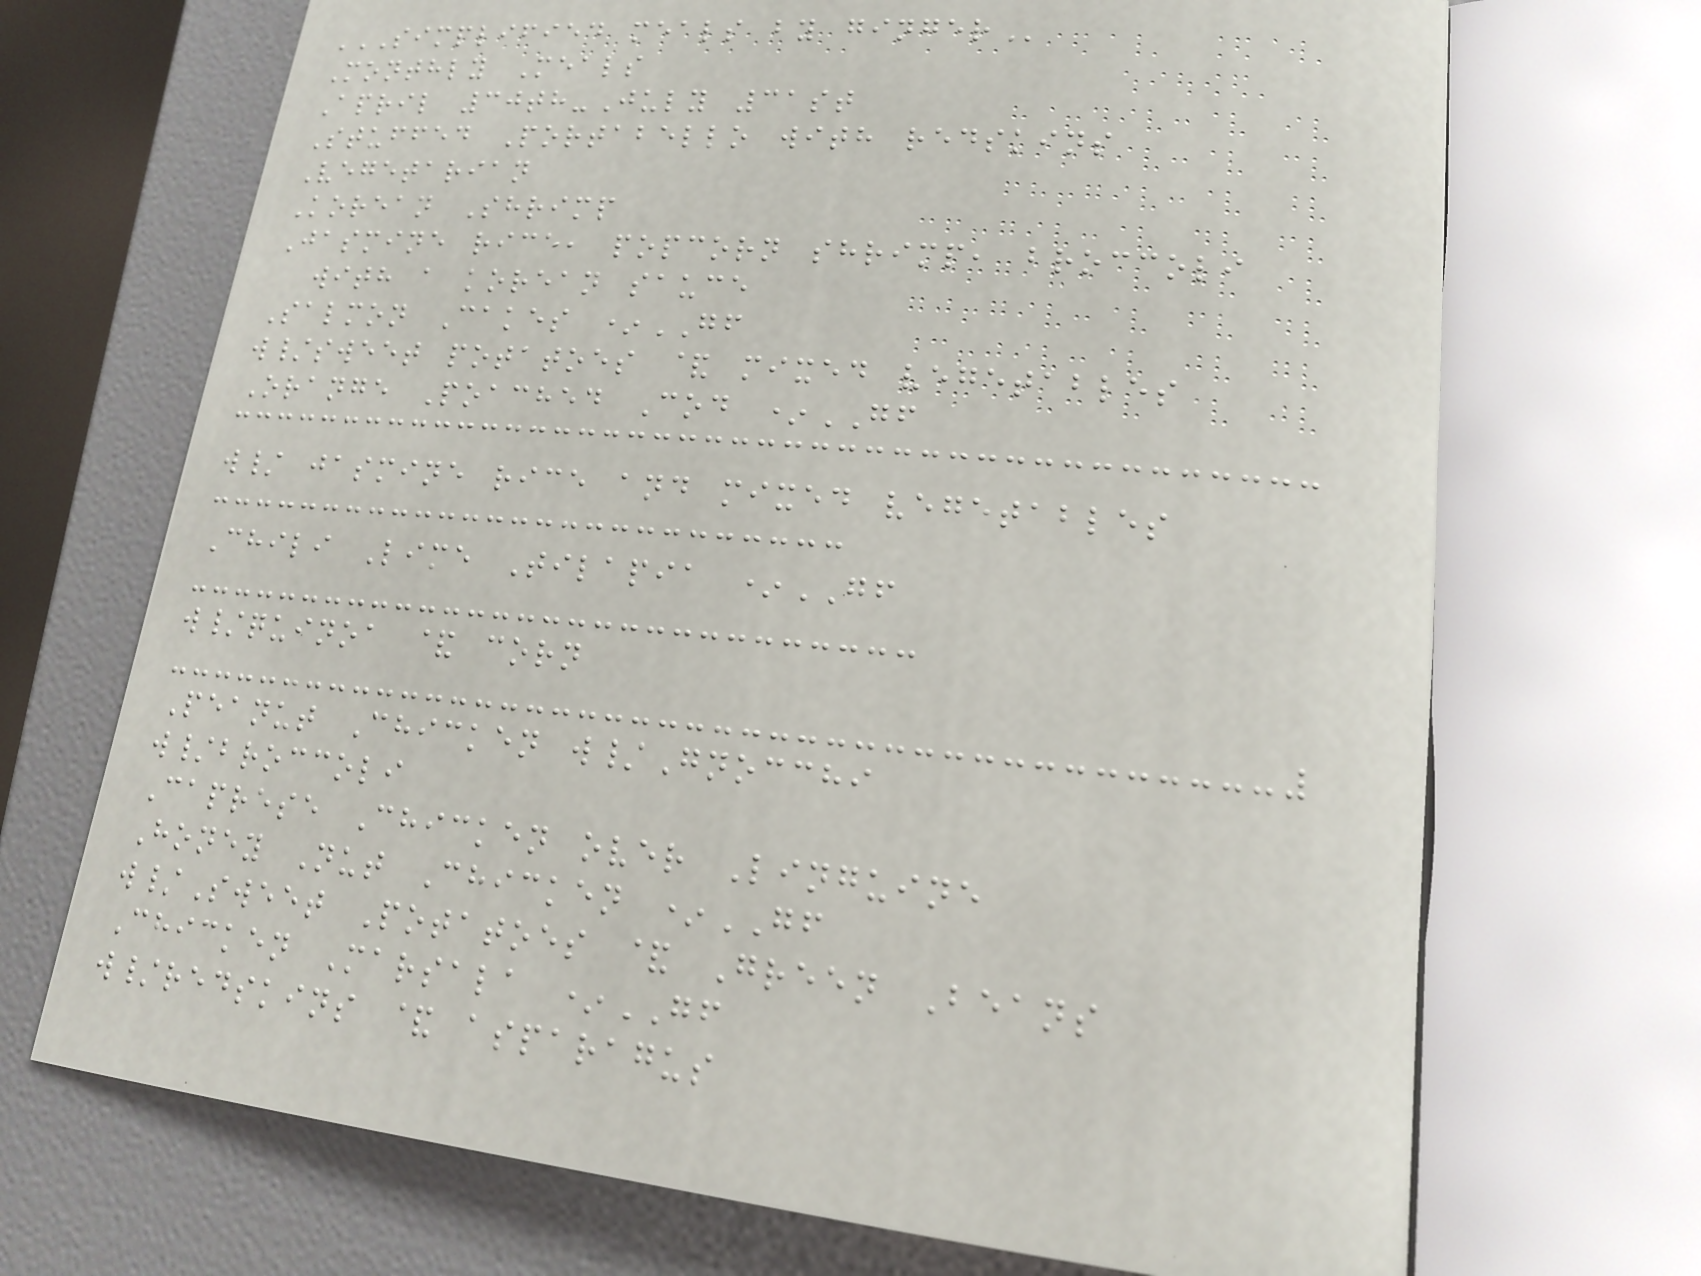SIMPLIFIED MEALS BY GINGER
Monthly Meals
April 30th-July 31st
Stuffed Portabello with redskins
Vegetarian
Korean Shrimp
Jasmine rice, popcorn shrimp, broccoli
with a korean sauce
Salmon Cakes *GF
w/sweet potatoes & mixed vegetables
Orange Poached Cod *GF
w/ jasmine rice and mixed vegetables
Chili Lime Tilapia *GF
w/quinoa & corn
Peanut Chicken w/Gnocchi
w/broccoli
Caprese Chicken over Linguine
Honey Nut Chicken *GF
w/Sweet Potatoes & Green Beans
Chicken Marsala *GF
w/redskins & asparagus
